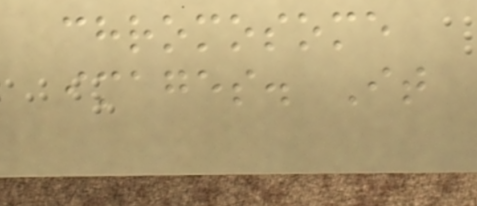chromosome
images. It
